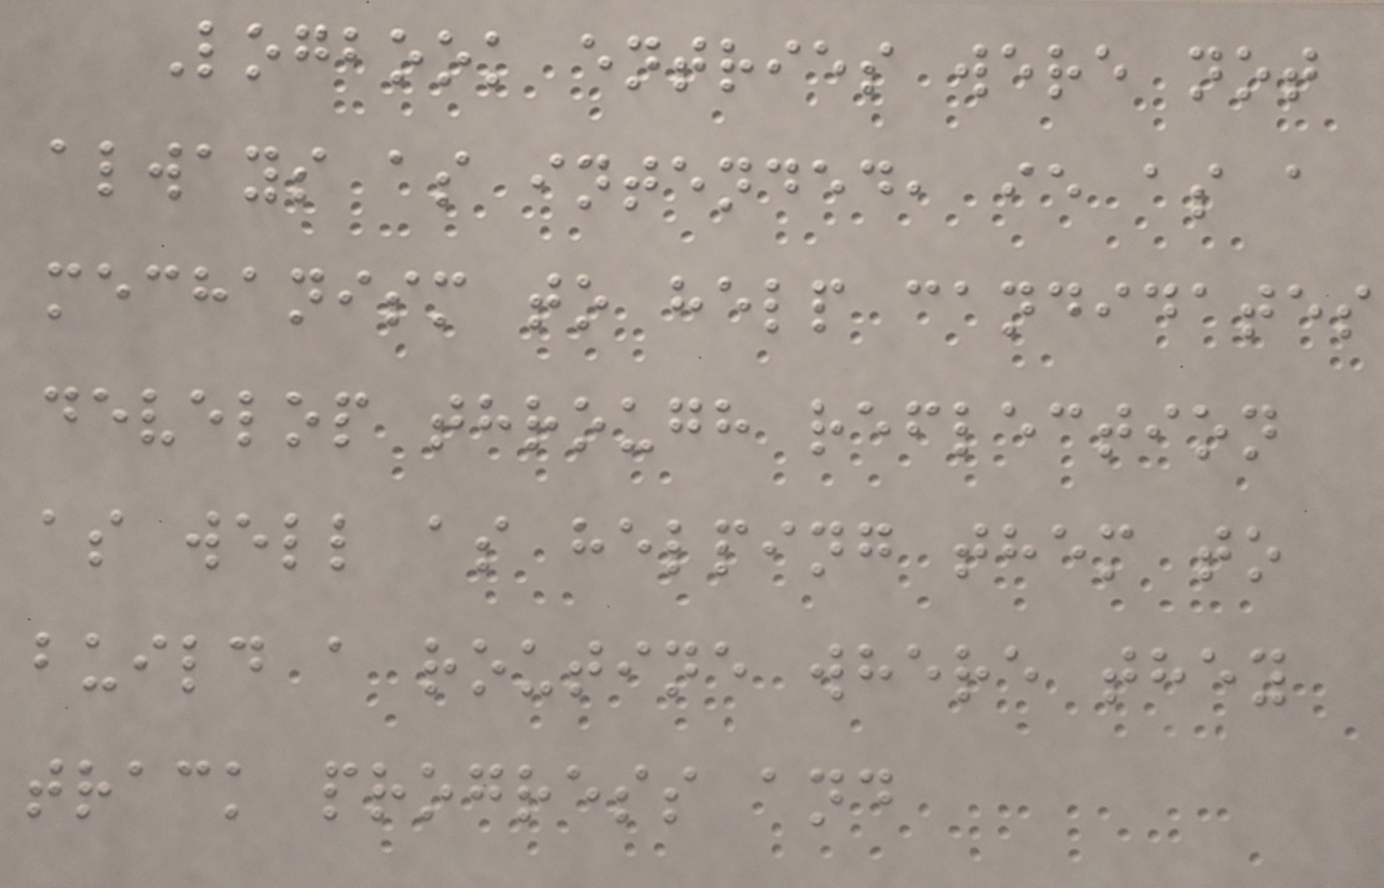Logbook entries were not
always as intended, ie as a
mechanism to help candidates
develop through reflection
as well as helping them to
build a routine where they
track progress and
